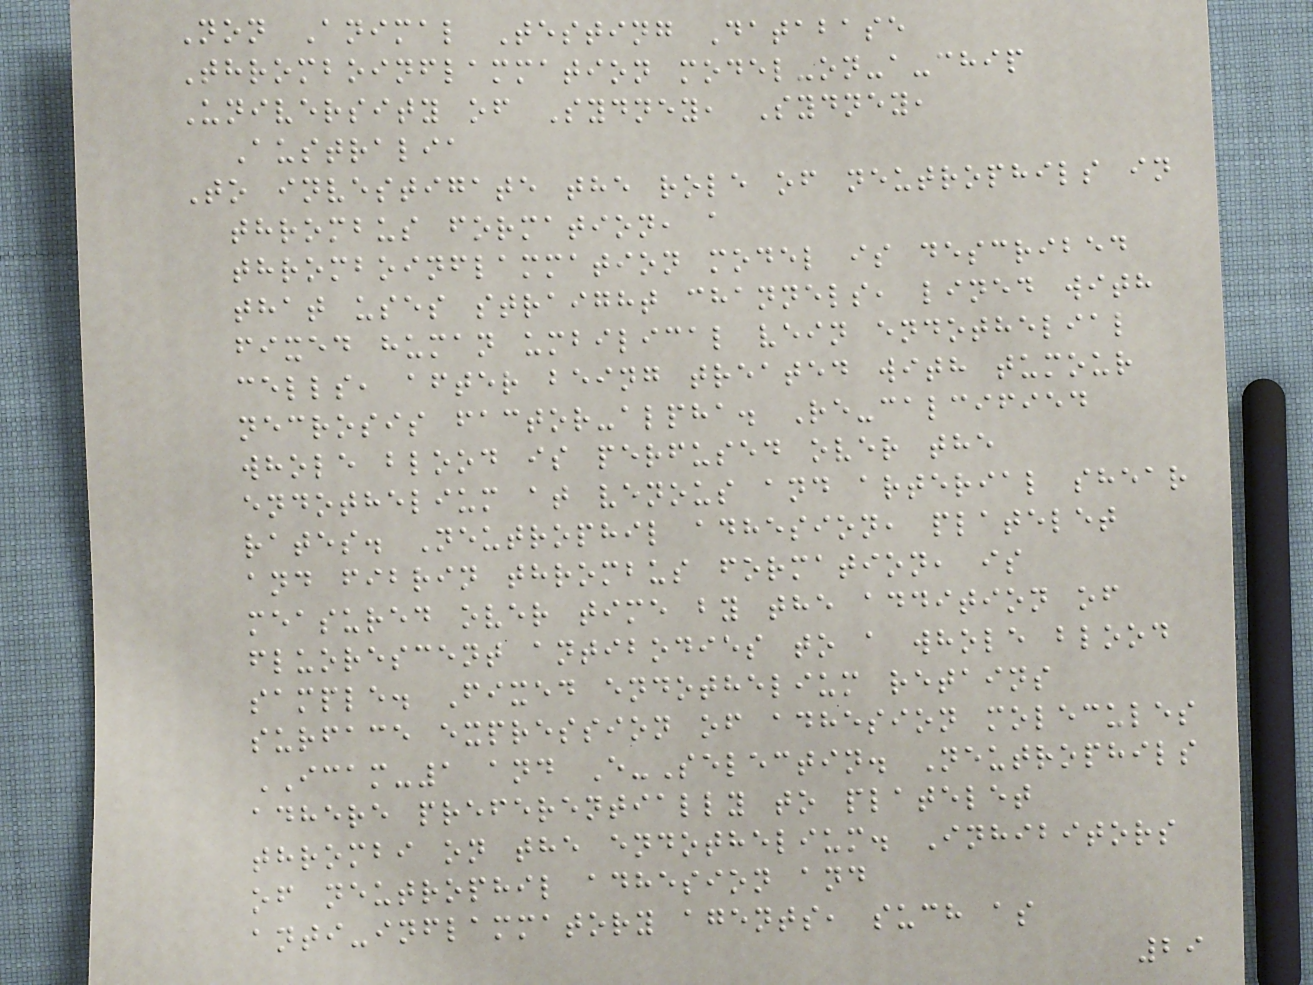Non Animal Testing Database
Thromboinflammation model-on-a-chip
University of Sydney, Sydney,
Australia
To investigate the role of neutrophils in
thrombus formation, a
thromboinflammation model is described
that uses straight channels, lined with
fixed human umbilical vein endothelial
cells, after being treated with tumour
necrosis factor-alpha. Re-calcified
whole blood is perfused over the
endothelium at venous and arterial shear
rates. Neutrophil adhesion, platelet
and fibrin thrombus formation, is
measured over time by the addition of
fluorescent antibodies to a whole blood
sample. Fixed endothelium retains
surface expression of adhesion molecules
ICAM-1 and E-Selectin. Neutrophils
adhere preferentially to platelet
thrombi on the endothelium. Inhibitors
of neutrophil adhesion and
anti-inflammatory agents, such as
29
